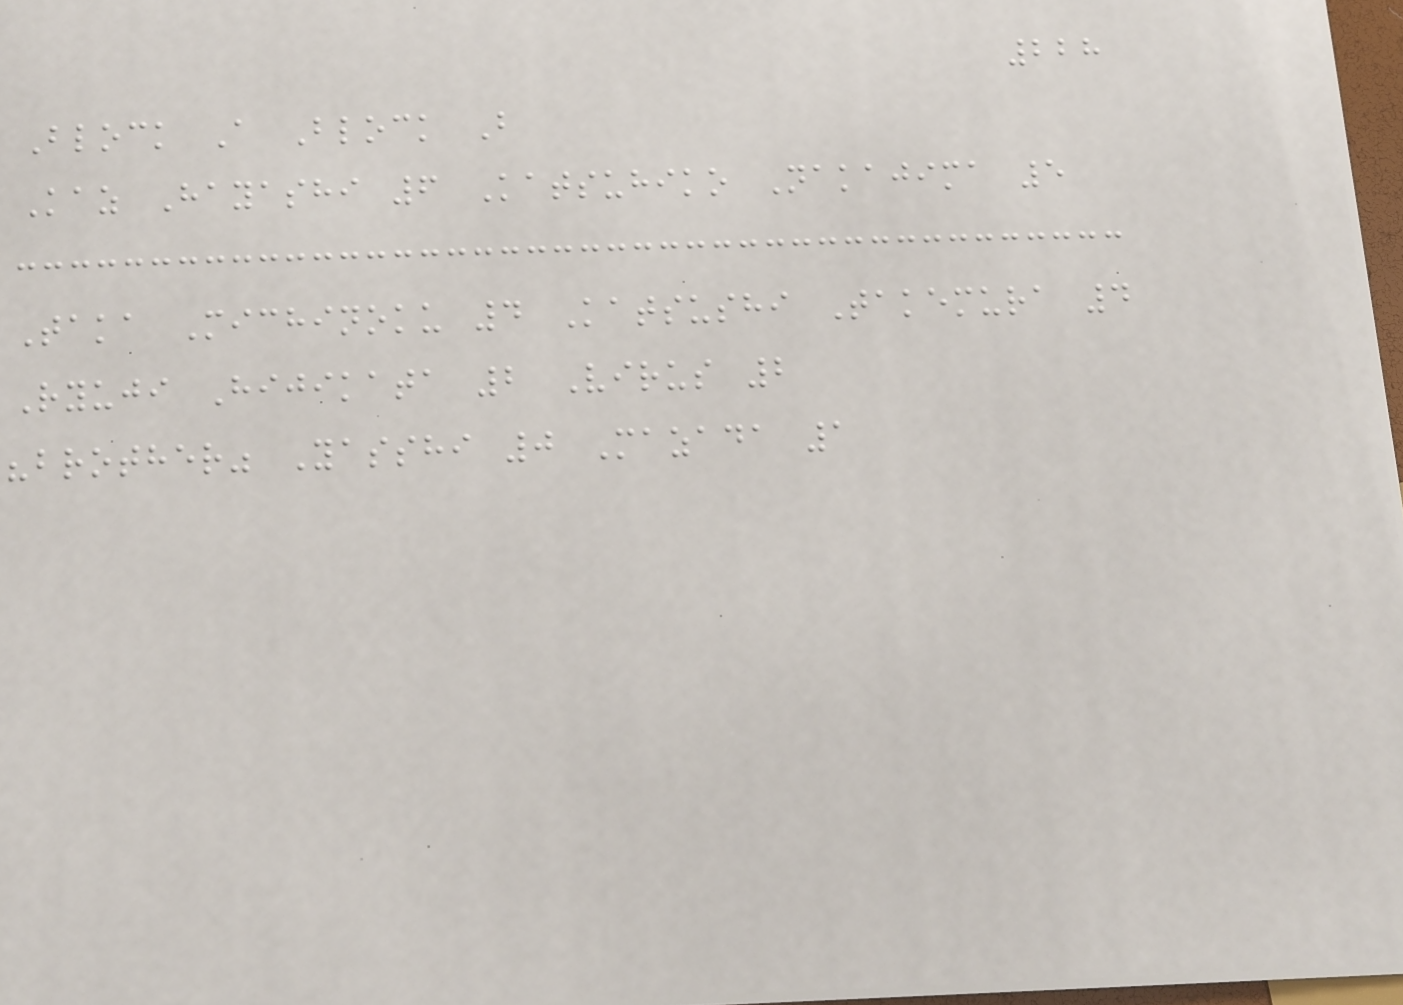228
Block A Block B
Kaz Hayashi 6 Katsuhiko Nakajima 5
Taka Michinoku 4 Katsushi Takemura 4
Ryuji Hijikata 2 Virus 2
"brother" Yasshi 0 Mazada 1
